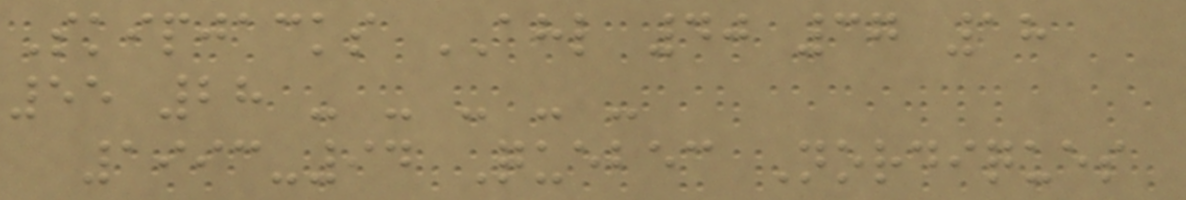Skipjacks AHL 40 37 18
55 28 - - - - -
1993-94 Quebec Nordiques
